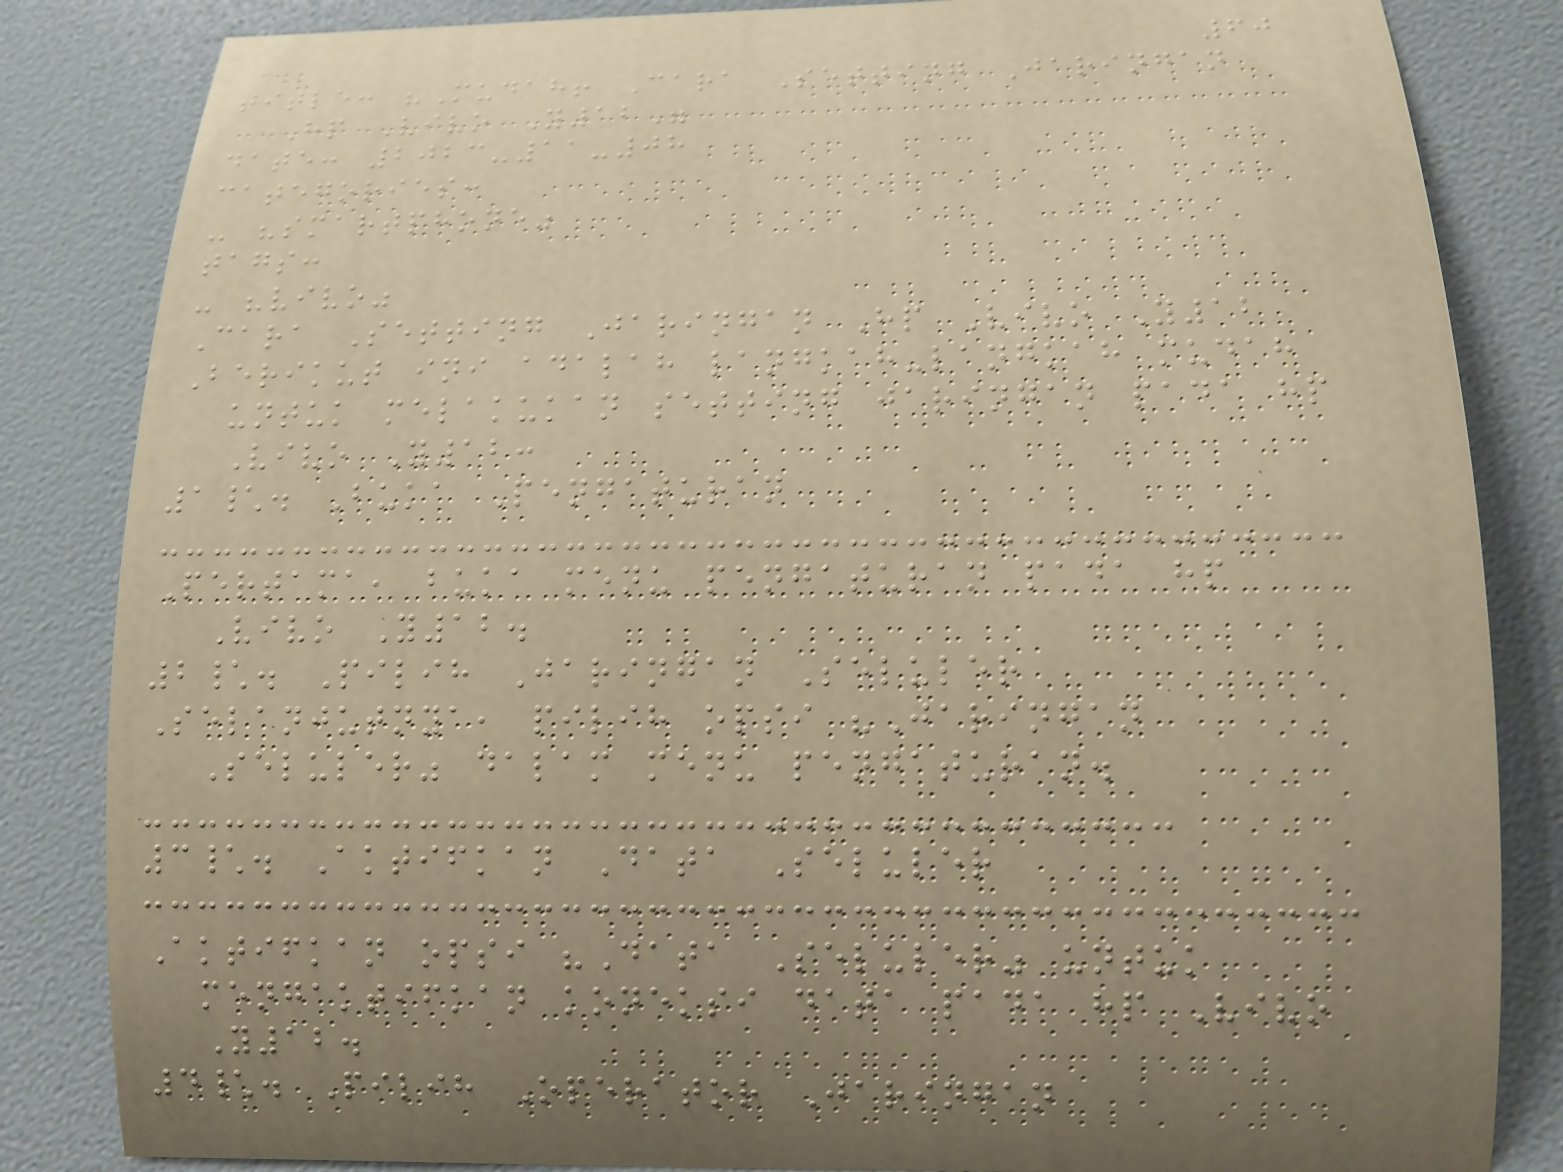60
title: "Mudah! Cara Setting Jaringan
Hp Vivo Y12"
date: 2023-11-08
categories:
- "smartphone"
tags:
- "vivo"
Cara Setting Jaringan Hp Vivo Y12
Berikut ini adalah langkah-langkah mudah
untuk melakukan setting jaringan pada hp
Vivo Y12:
1\. Buka Pengaturan
Pertama, buka menu pengaturan pada hp
Vivo Y12.
2\. Pilih Jaringan Seluler
Selanjutnya, pilih opsi "Jaringan
Seluler" dalam menu pengaturan.
3\. Aktifkan Data Seluler
Aktifkan opsi "Data Seluler" untuk
mengaktifkan koneksi data pada hp Vivo
Y12.
4\. Pilih Operator Jaringan
